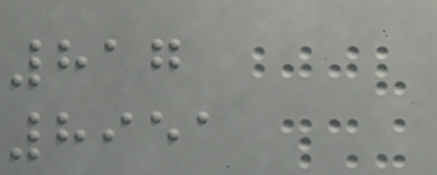817
8951
